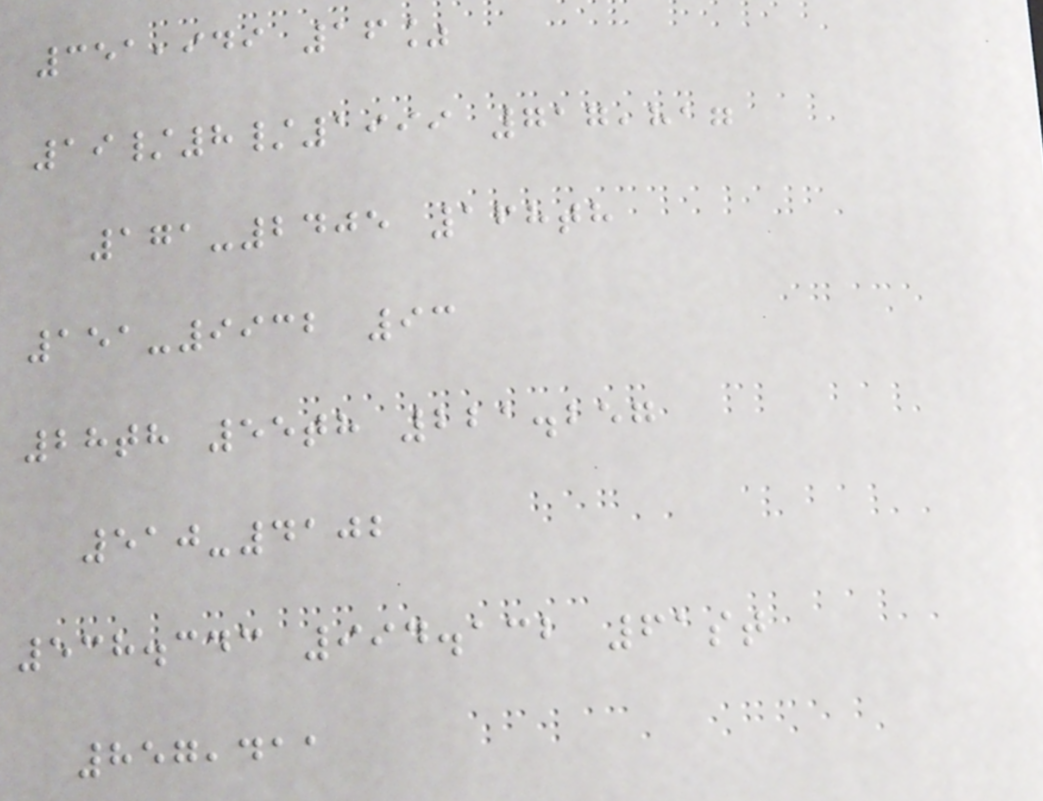351,949 16%
19/8/1999 717,817
171-2405 168th
151-9932 93
28th 55th 221.257
510-4102
538.343 994.132 61st
857,411
